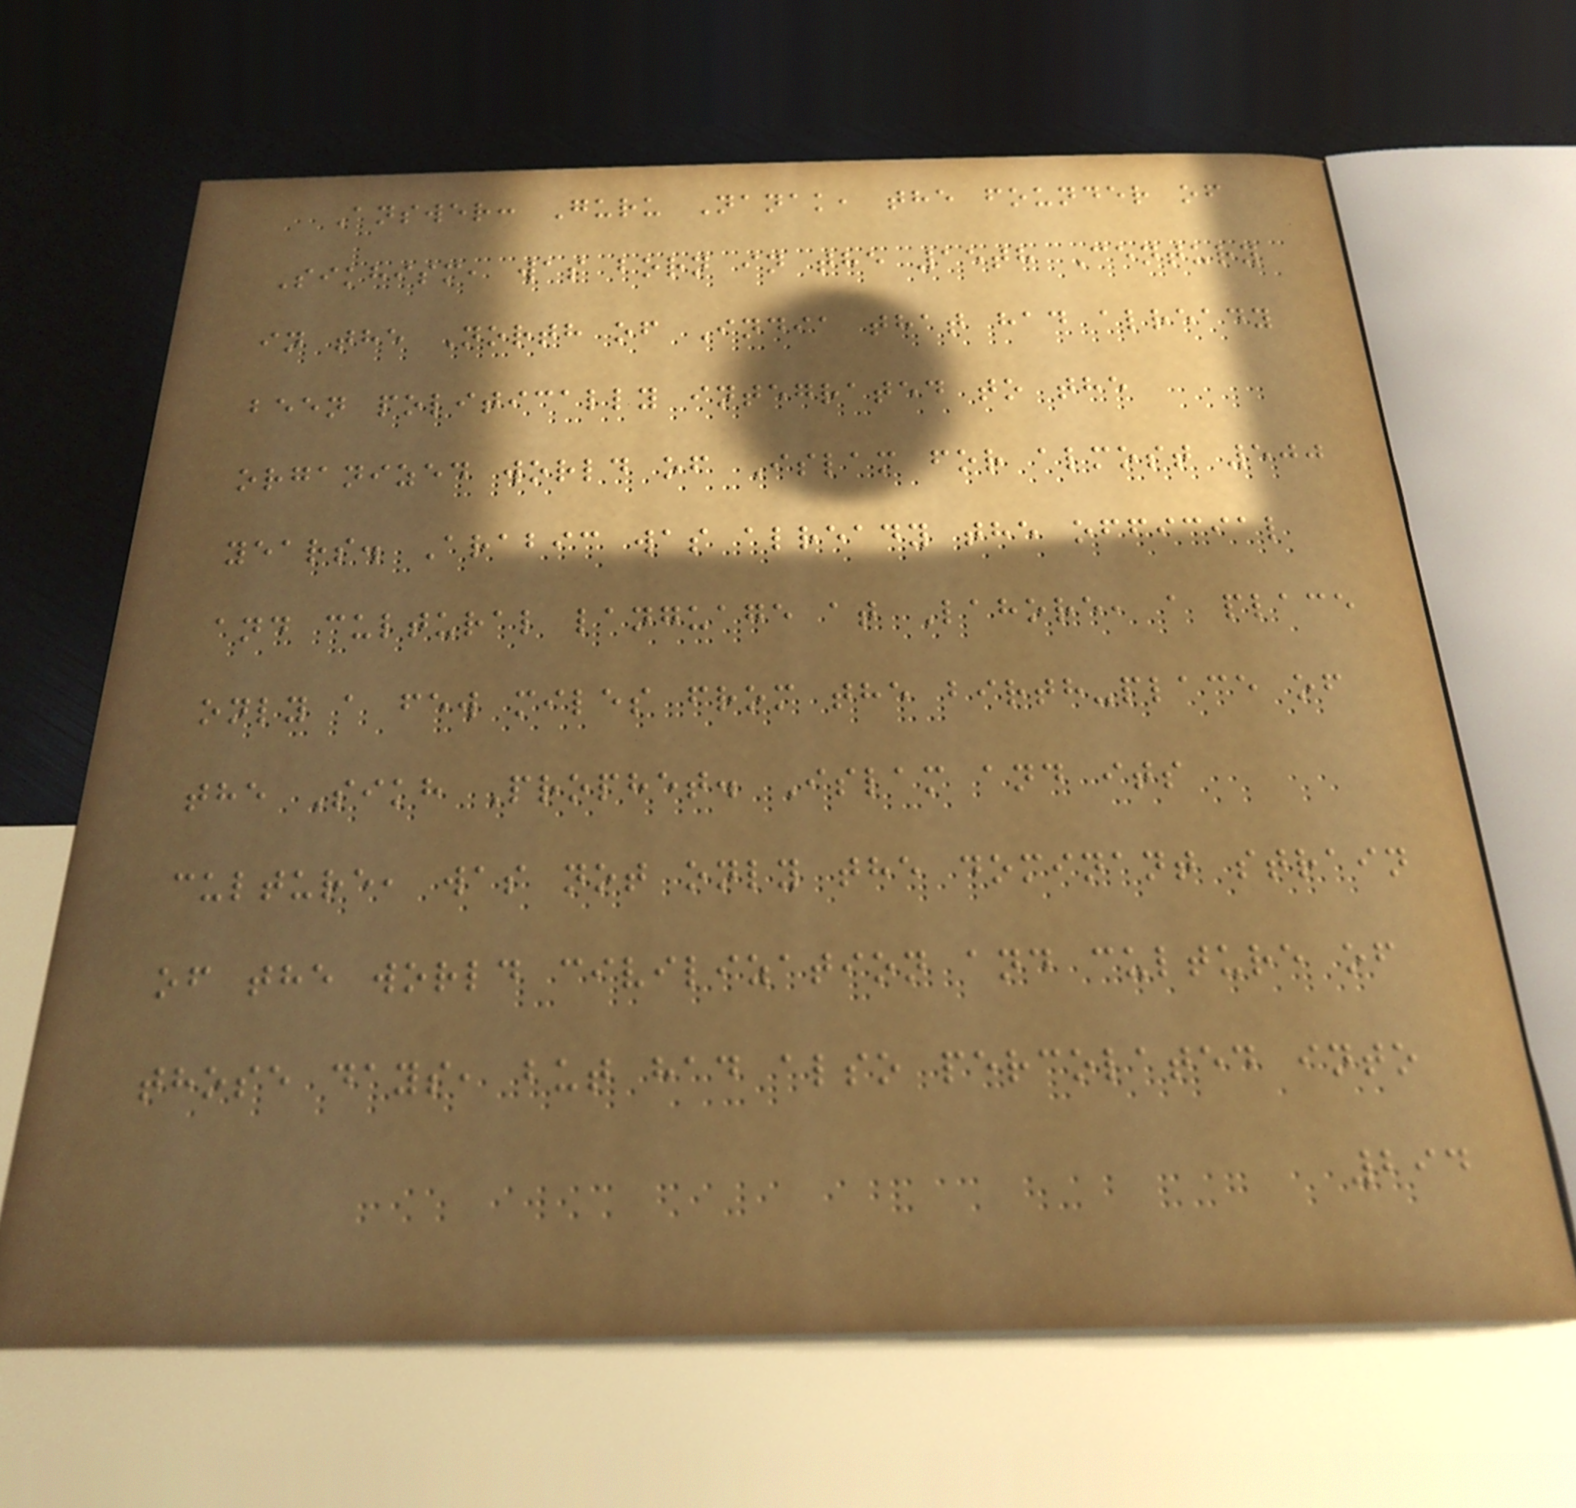Answer: Guru Nanak, the founder of
Sikhism, was born in the 15th Century
in the North of India that had already
been politically integrated to the
organized world of Islam for almost 500
years. Arabic was already the official
and cultural language at Lahore, a place
only a few miles from the birth-place of
the Sikh Prophet. Islam and its
culture, was not only the dominant strain
of the world civilization and culture of
those days, but had also percolated into
294
